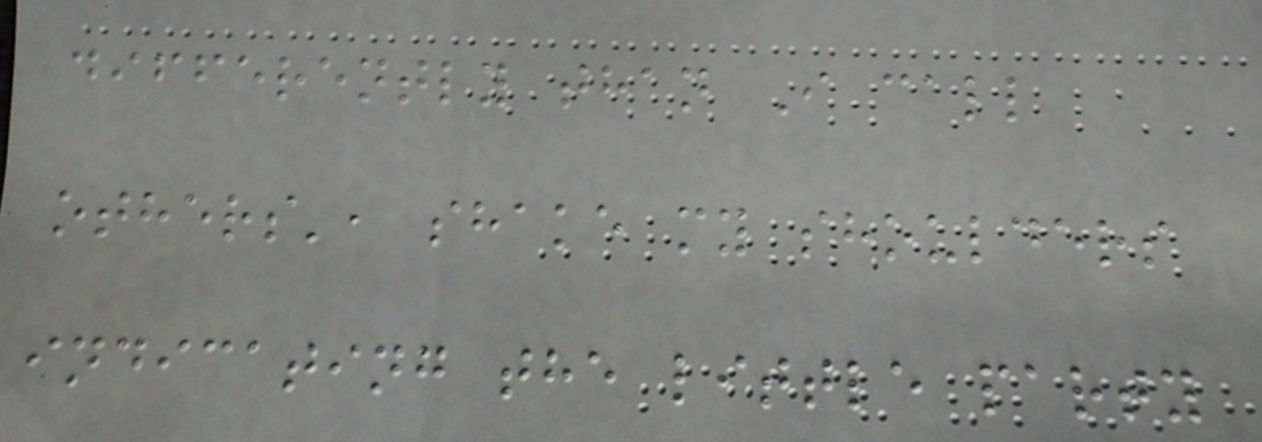differently than I call
others', shake my shoulders
indicating the little party
